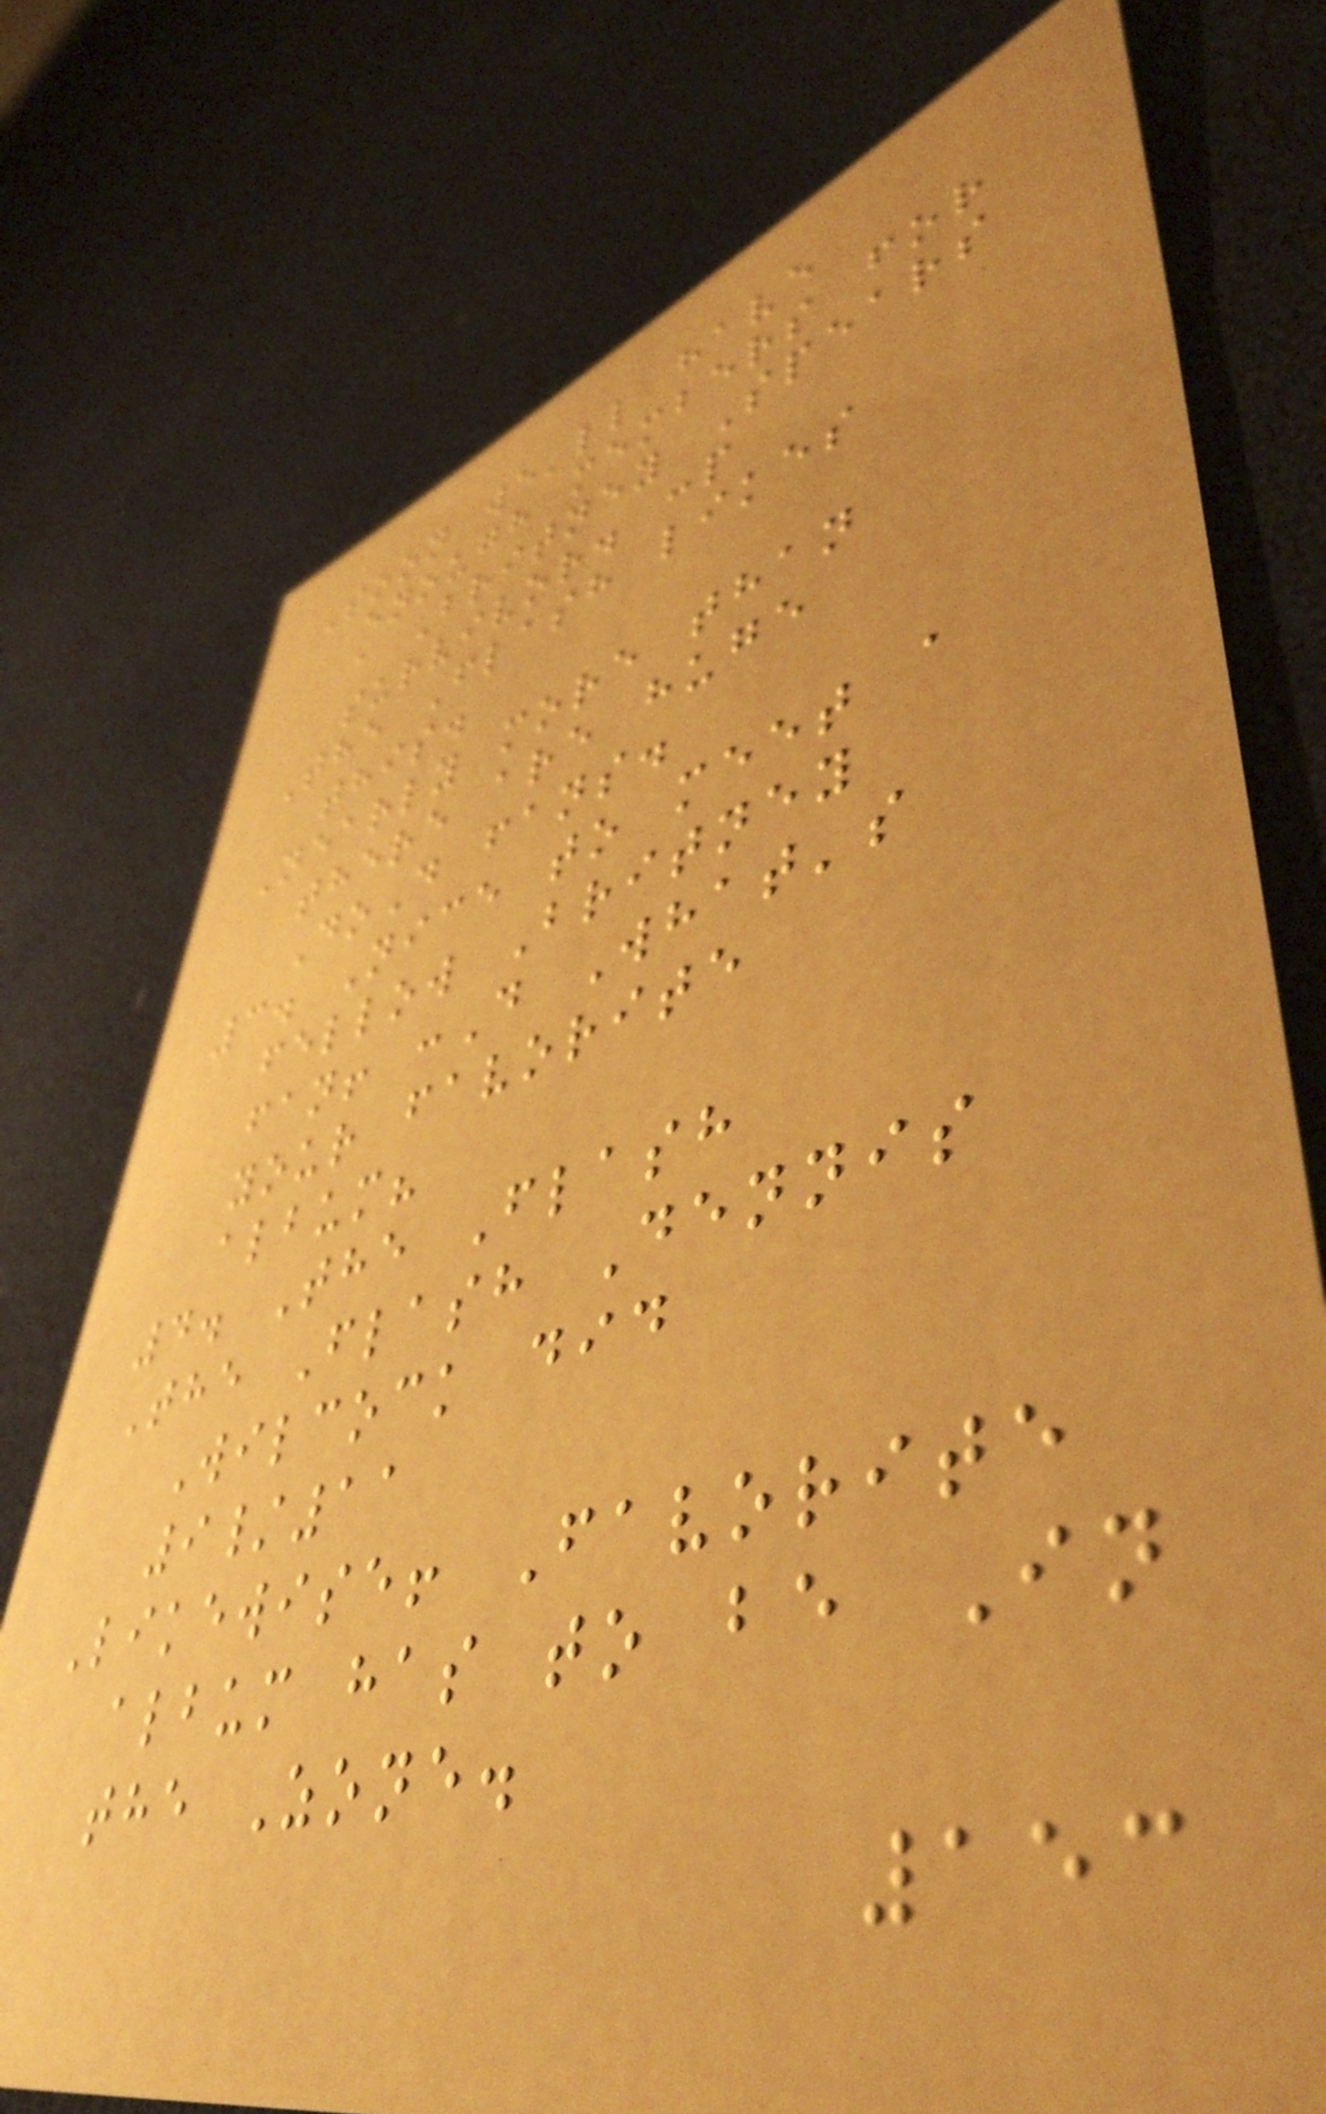Soon we'll have
enough members for
a Britney Spears
survivor. :p
The Flash likes
this.
Nearly more than
there are huge
DoD fans.
3. Nice to meet a
fellow Britney
fan! :D What's
your favorite
album?
4. The Flash
The Flash Dennis
Wilcock did
9/11
Likewise! Favorite
album has to be In
the Zone.
153
